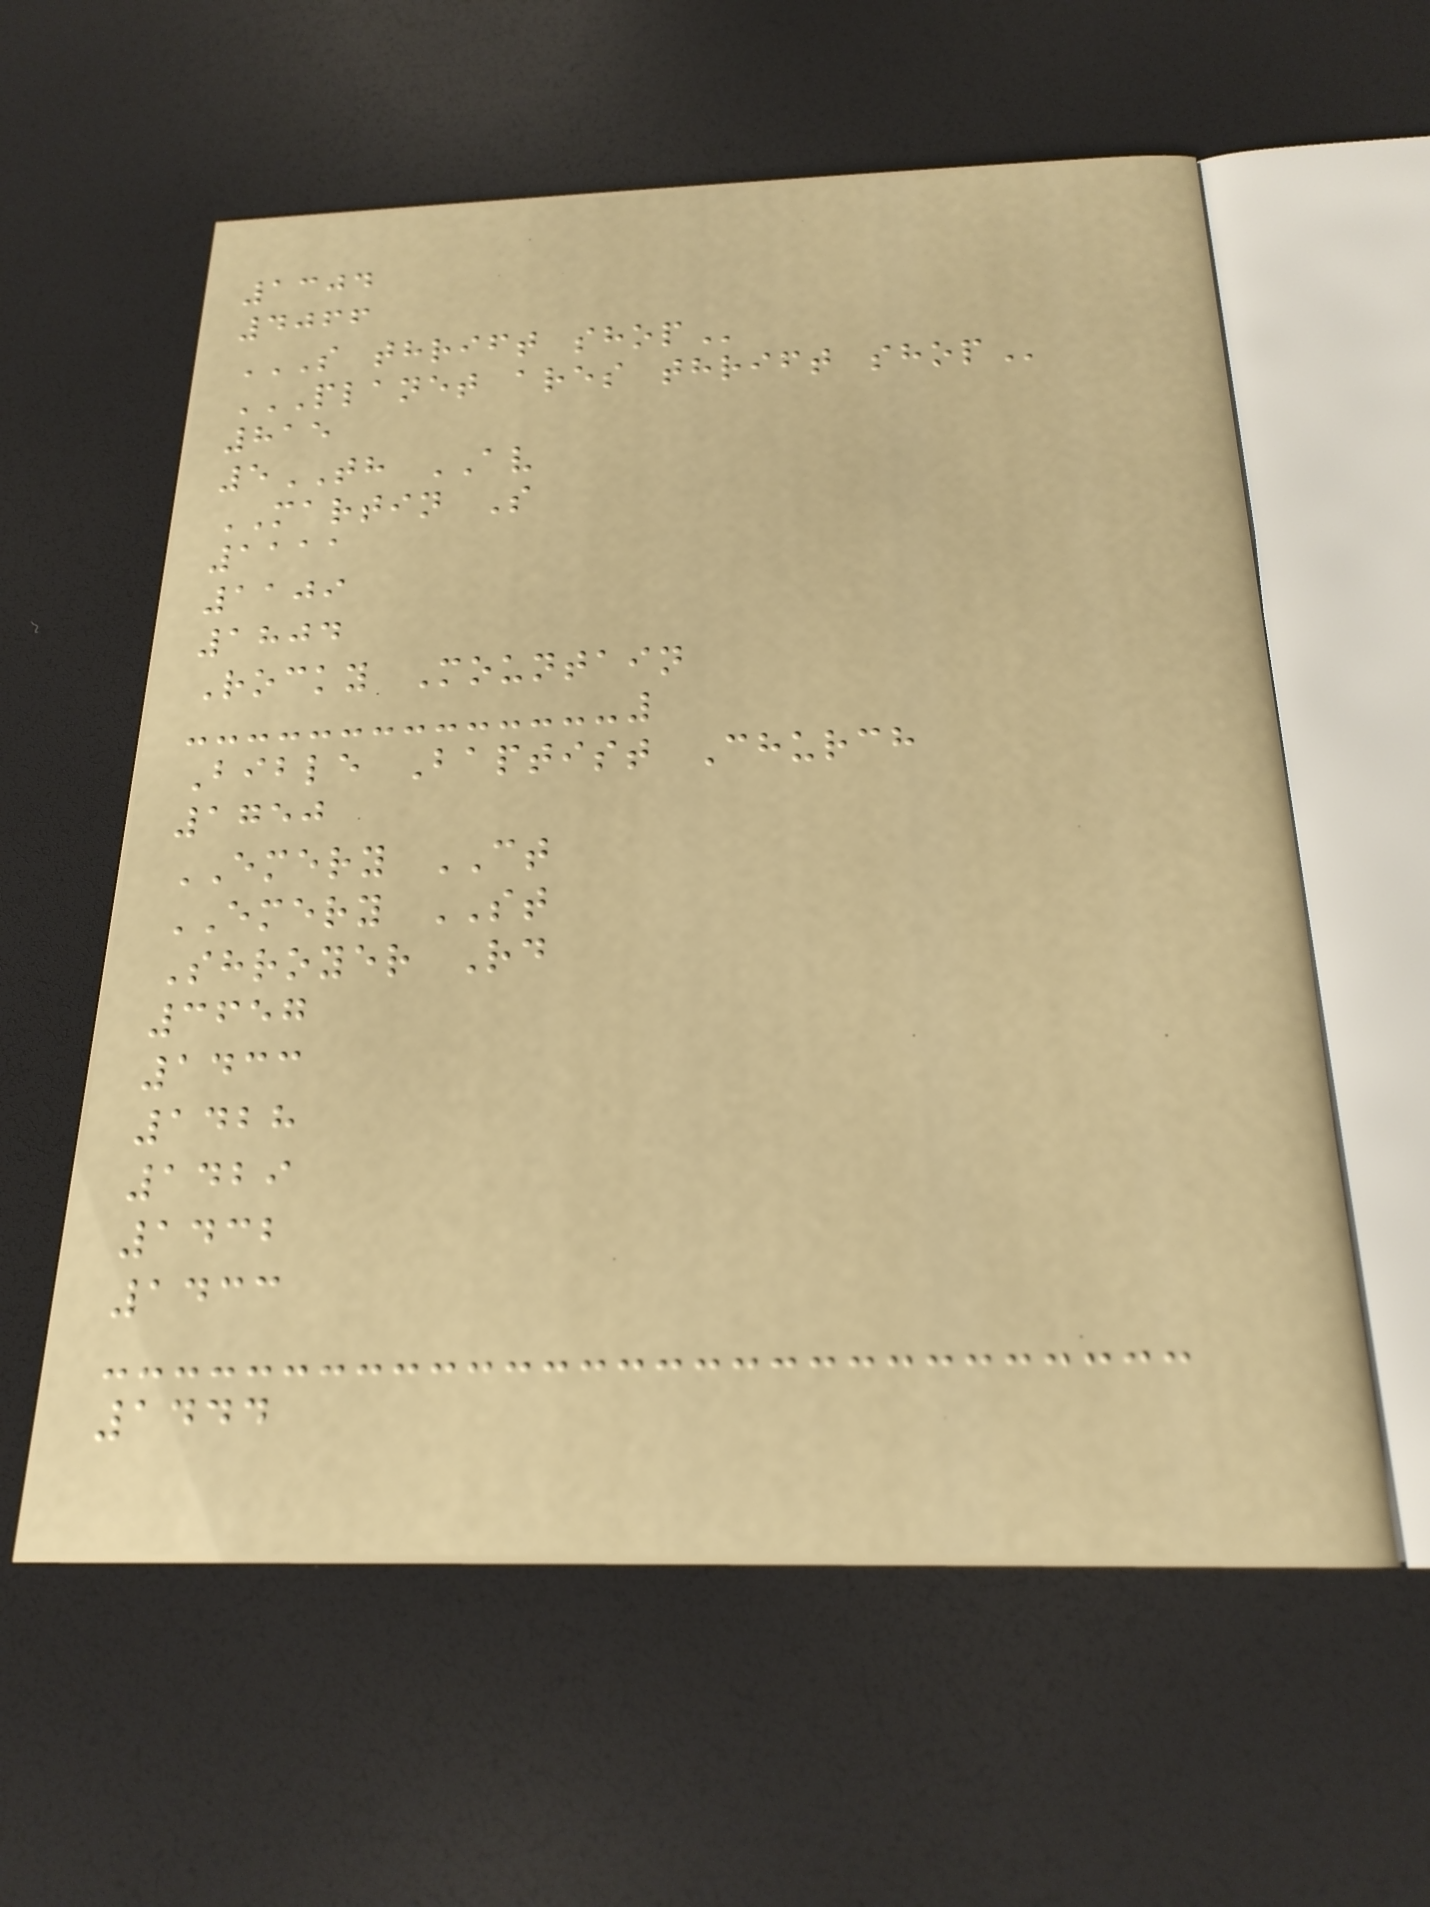1304
4066
S THRIFT SHOP
PLANET ARES THRIFT SHOP
815
5TH AV
MARTIN S
1111
1109
1804
Rocky Mountain
Bible Baptist Church
1750
EMERY CT
EMERY ST
Shroyer Rd
3657
1433
1428
1429
1432
1433
1444
